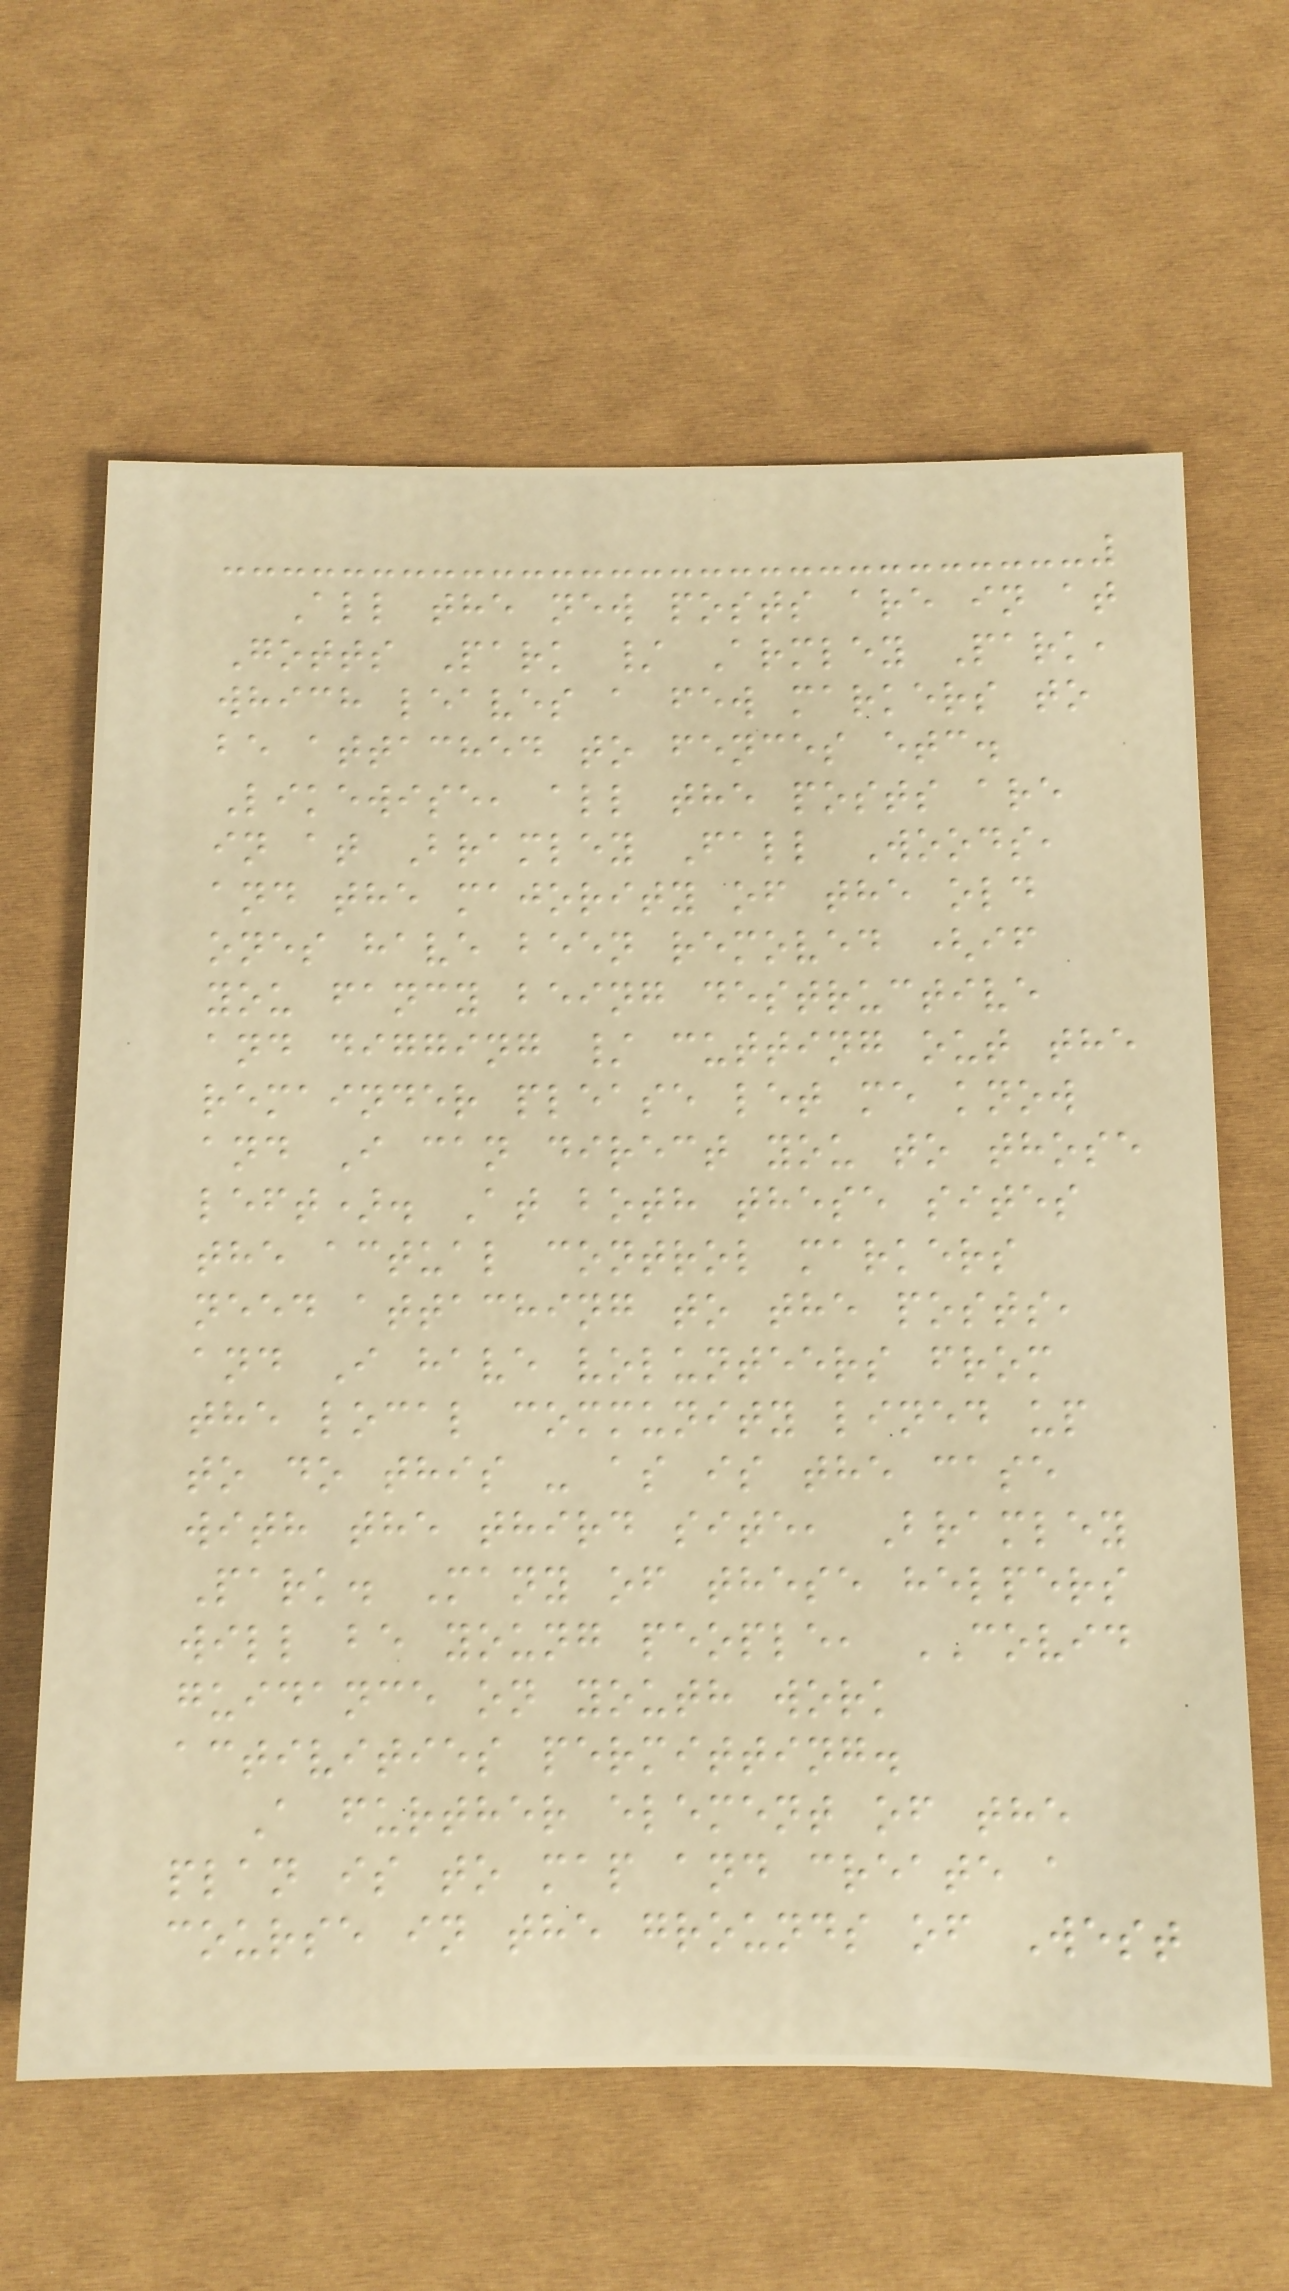All the new posts are in at
Gotts Park / Armley Park,
which leaves a few markers to
be attached to fences etc.
Likewise, all the posts are
in at Bramley Fall Woods,
and the majority of the old
ones have been removed (if
you fancy being destructive
and digging / cutting out the
remainder please let me know
and I can direct you to those
left). At both these sites
the actual control markers
need attaching to the posts,
and I have volunteers from
the local community lined up
to do this - as is the case
with the third site, Bramley
Park. Many of these helpers
will be young people, COVID
guidance on youth work
activities permitting.
A further element of the
plan is to map and create a
course in the grounds of West
